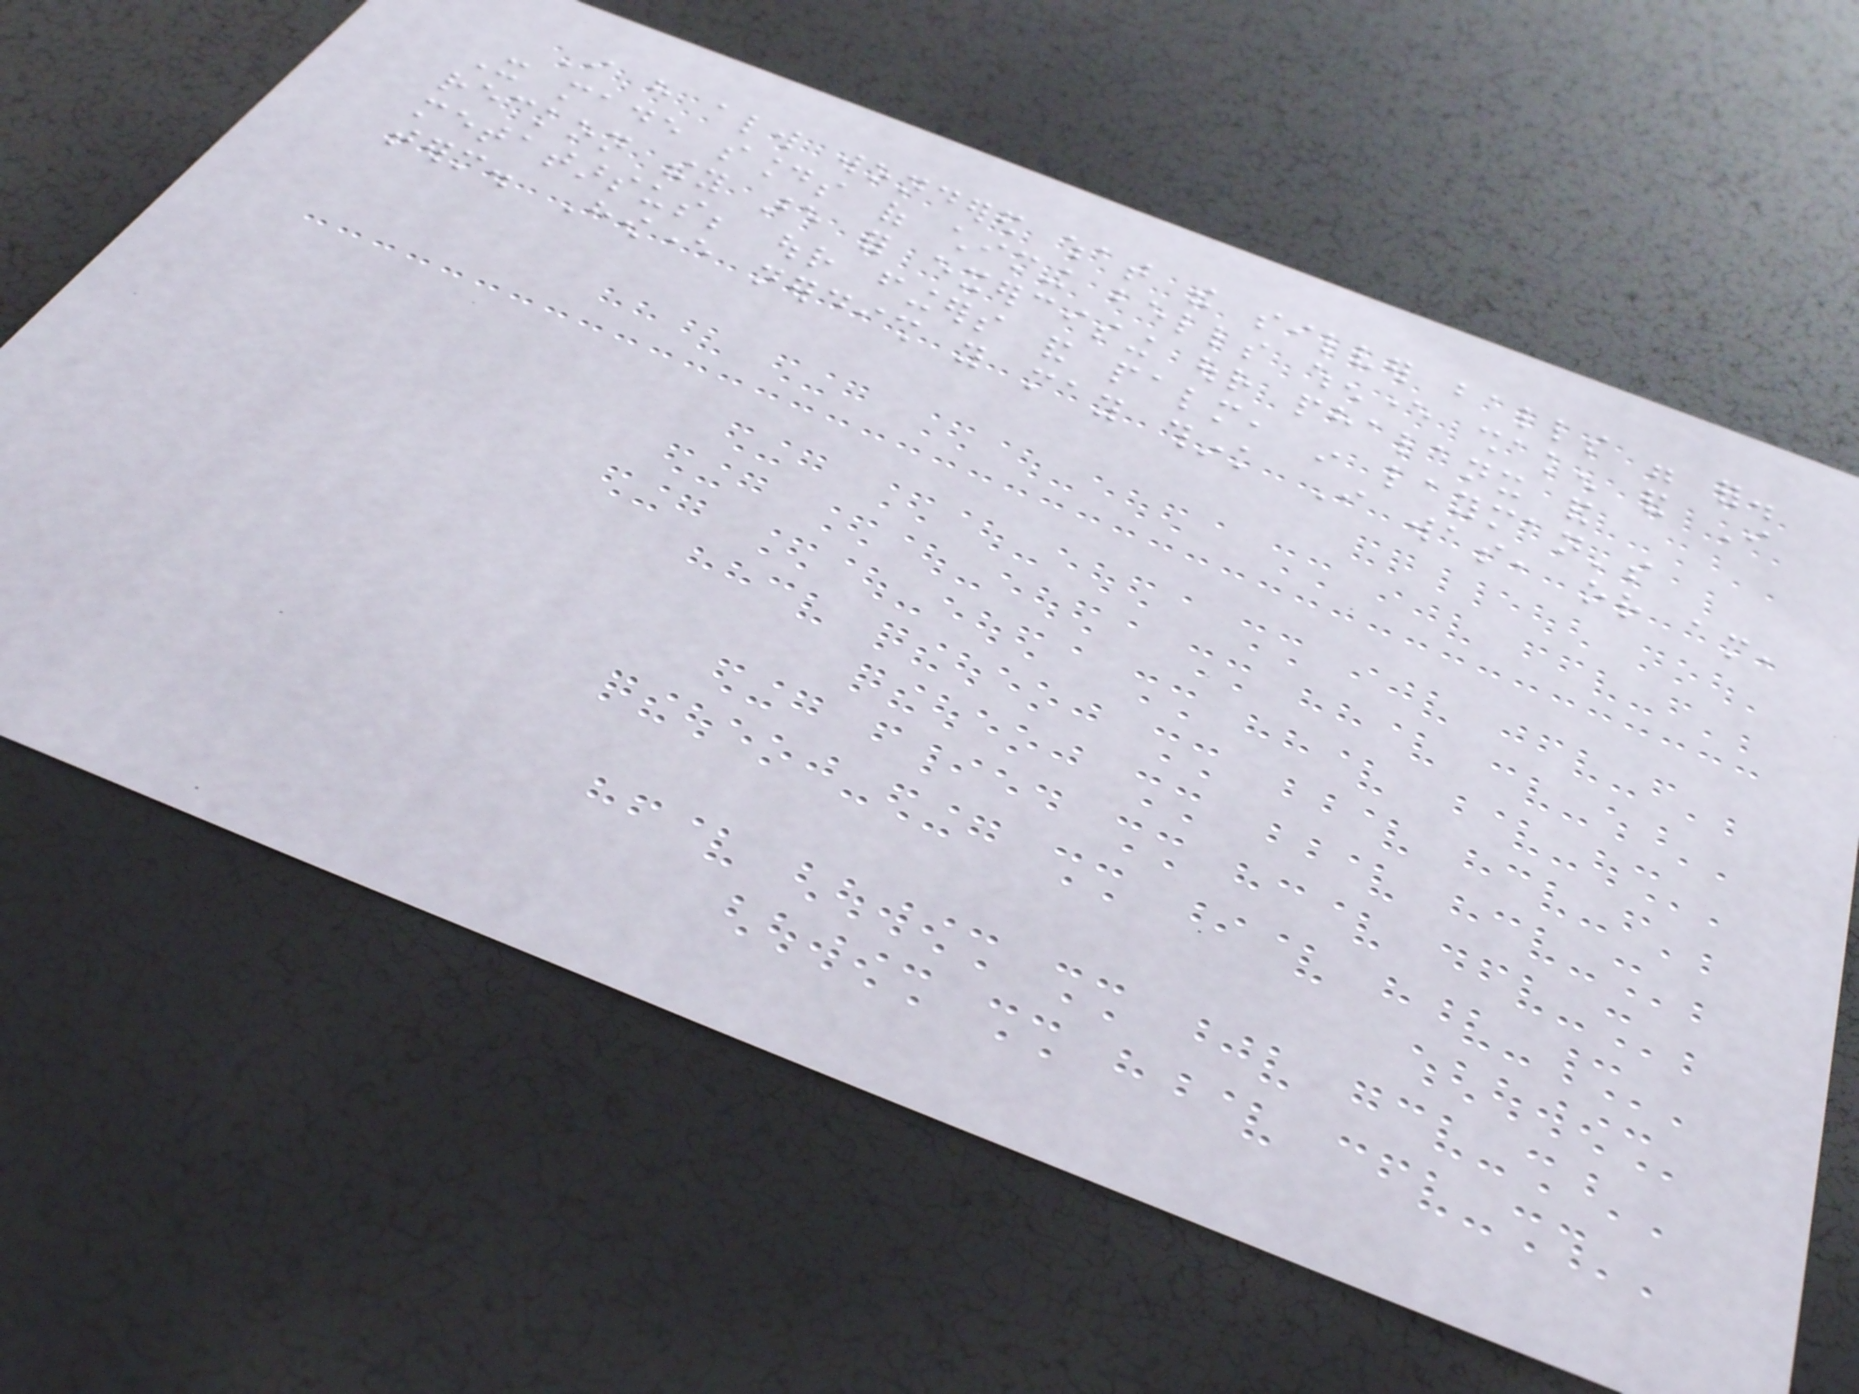I have always wondered what the silver balls were for.
It made sounds of chiming bells whenever shaken and I
reckon they are for exercising our phalanx and
metatarsus; our fingers and palm, in layman's
term. However nerdish you may think I was, or am,
